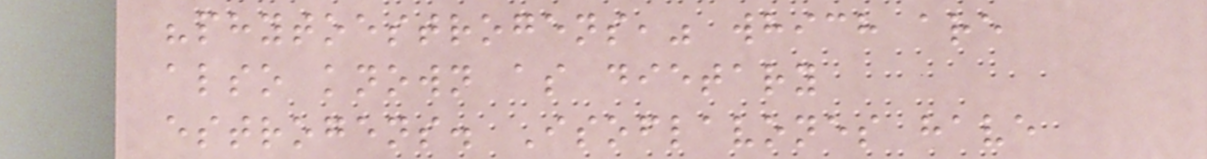"phytoestrogens," which are
also known as dietary
estrogens. Isoflavones have
